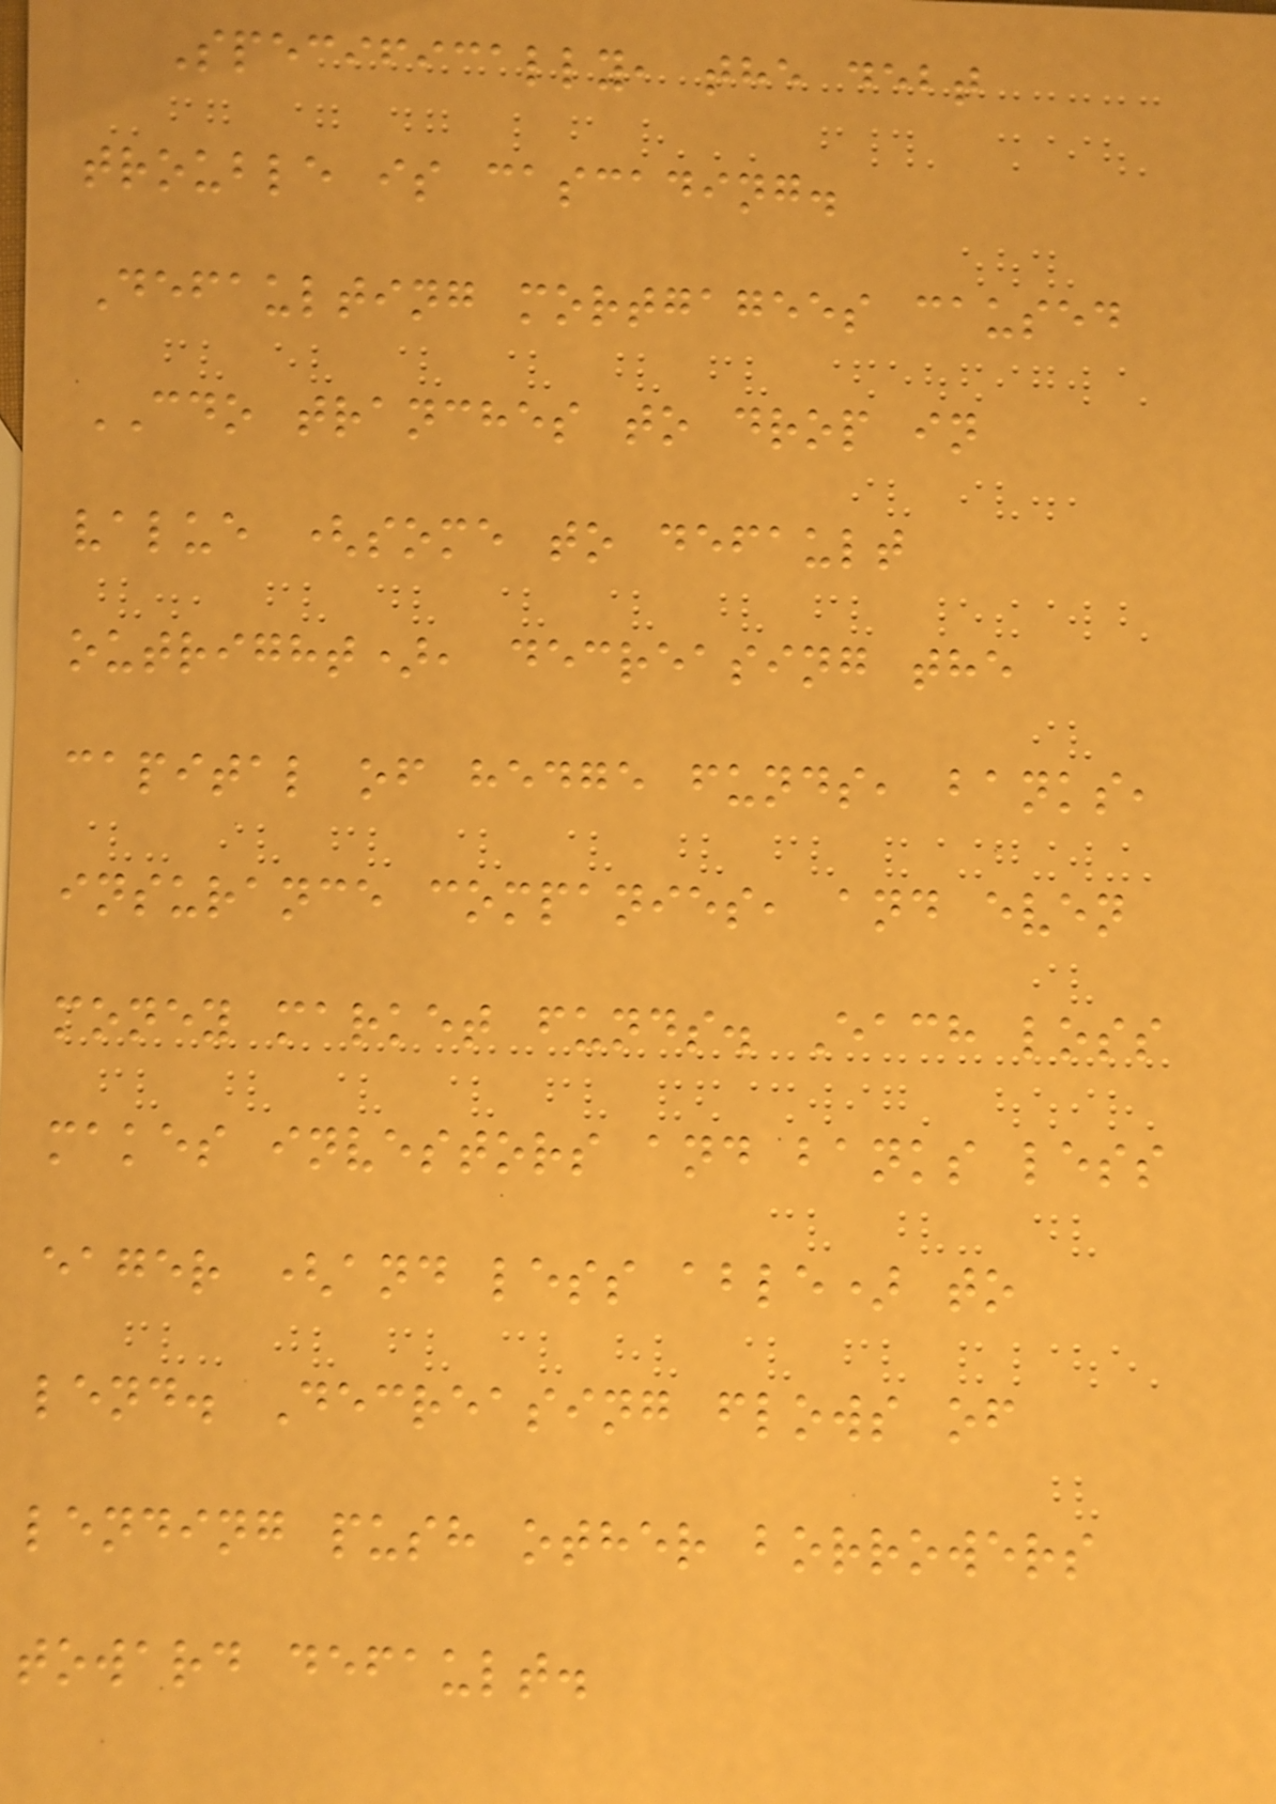Specifically, the debt
trouble is cascading.
Defaulting mortgagees caused
CDO tranches to drop in
value (some to default
outright), decreasing the
capital of hedge funds, banks,
insurance companies, and even
money market funds. Each loss
makes investors and banks less
eager (and less able) to
lend. Decreasing flows of
lending push other borrowers
toward default.
